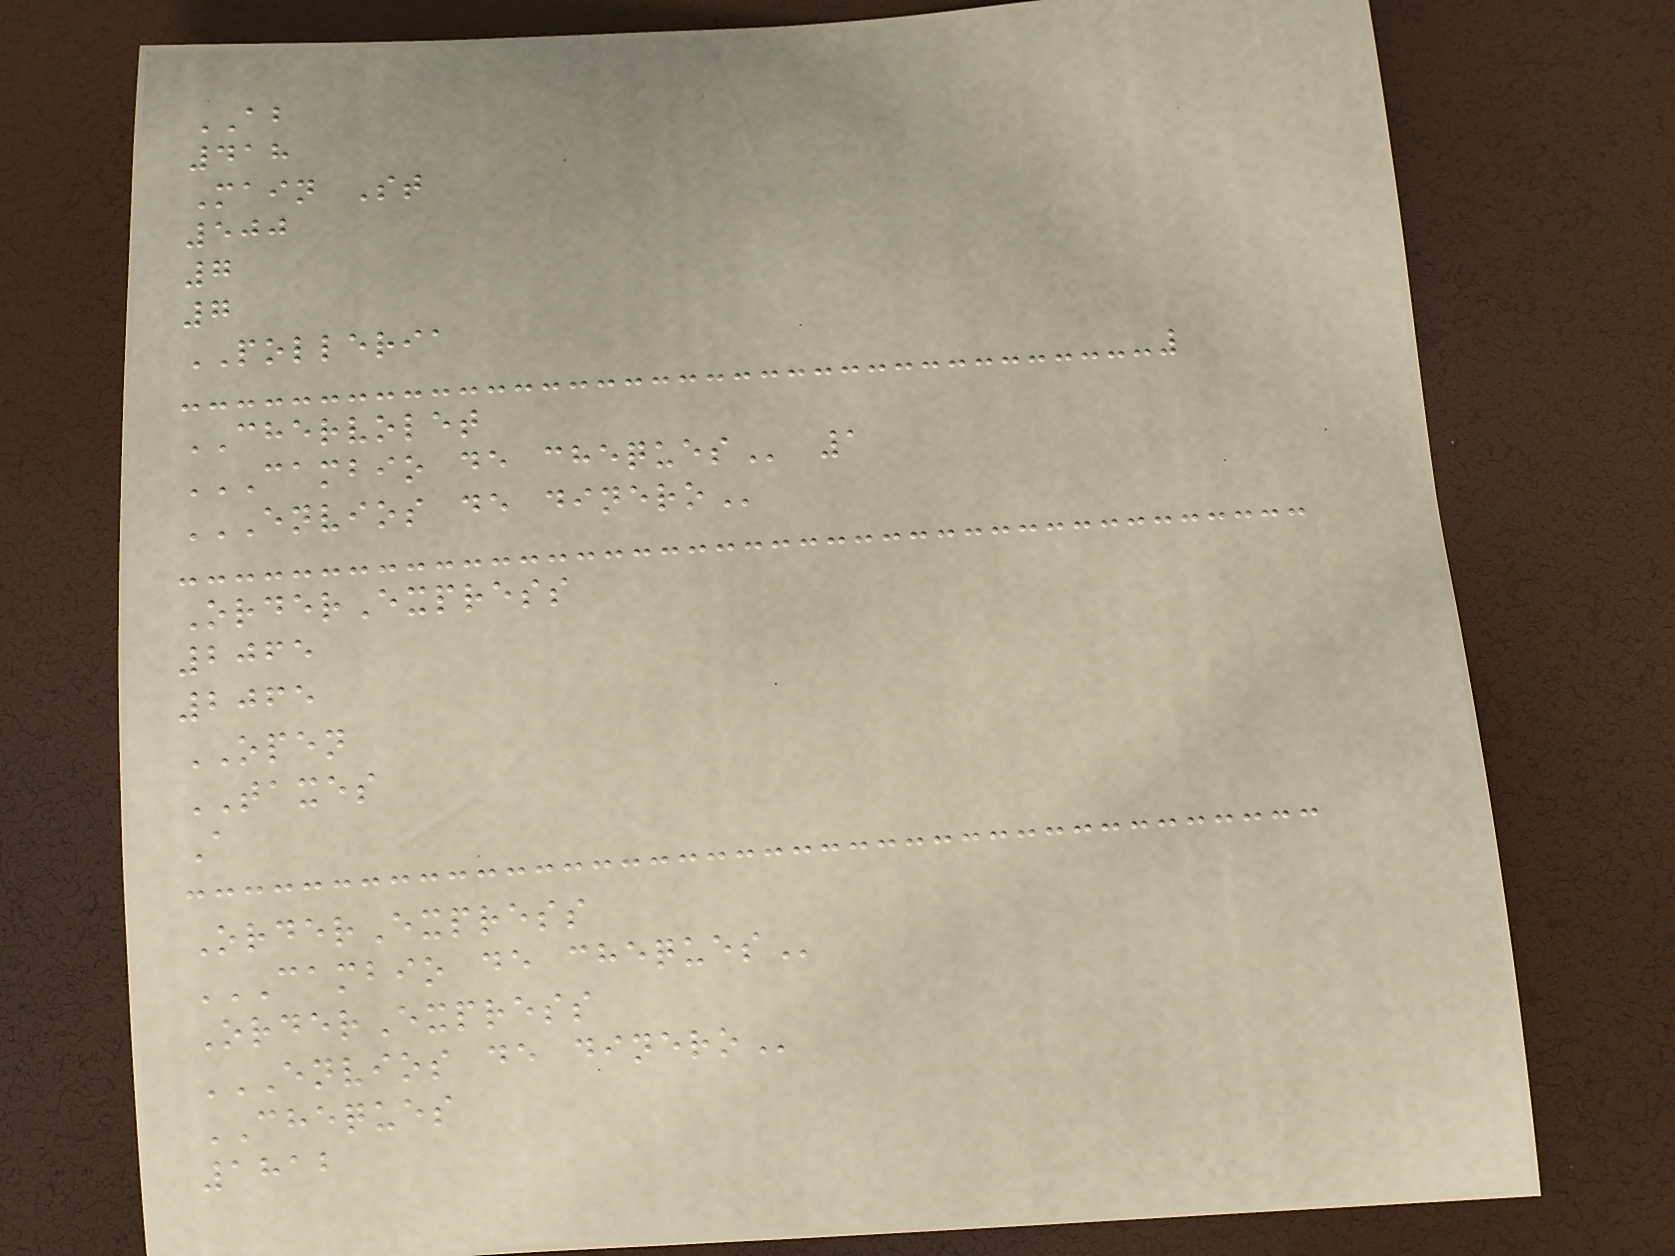AB
418
Main St
500
7
7
POLLERIA
CHERVOLET
CAMBIO DE CHEQUES 1
ENVIOS DE DINERO
OrderExpress
2065
2065
OPEN
TAXES
A
OrderExpress
CAMBIO DE CHEQUES
OrderExpress
ENVIOS DE DINERO
CHEQUES
1812
